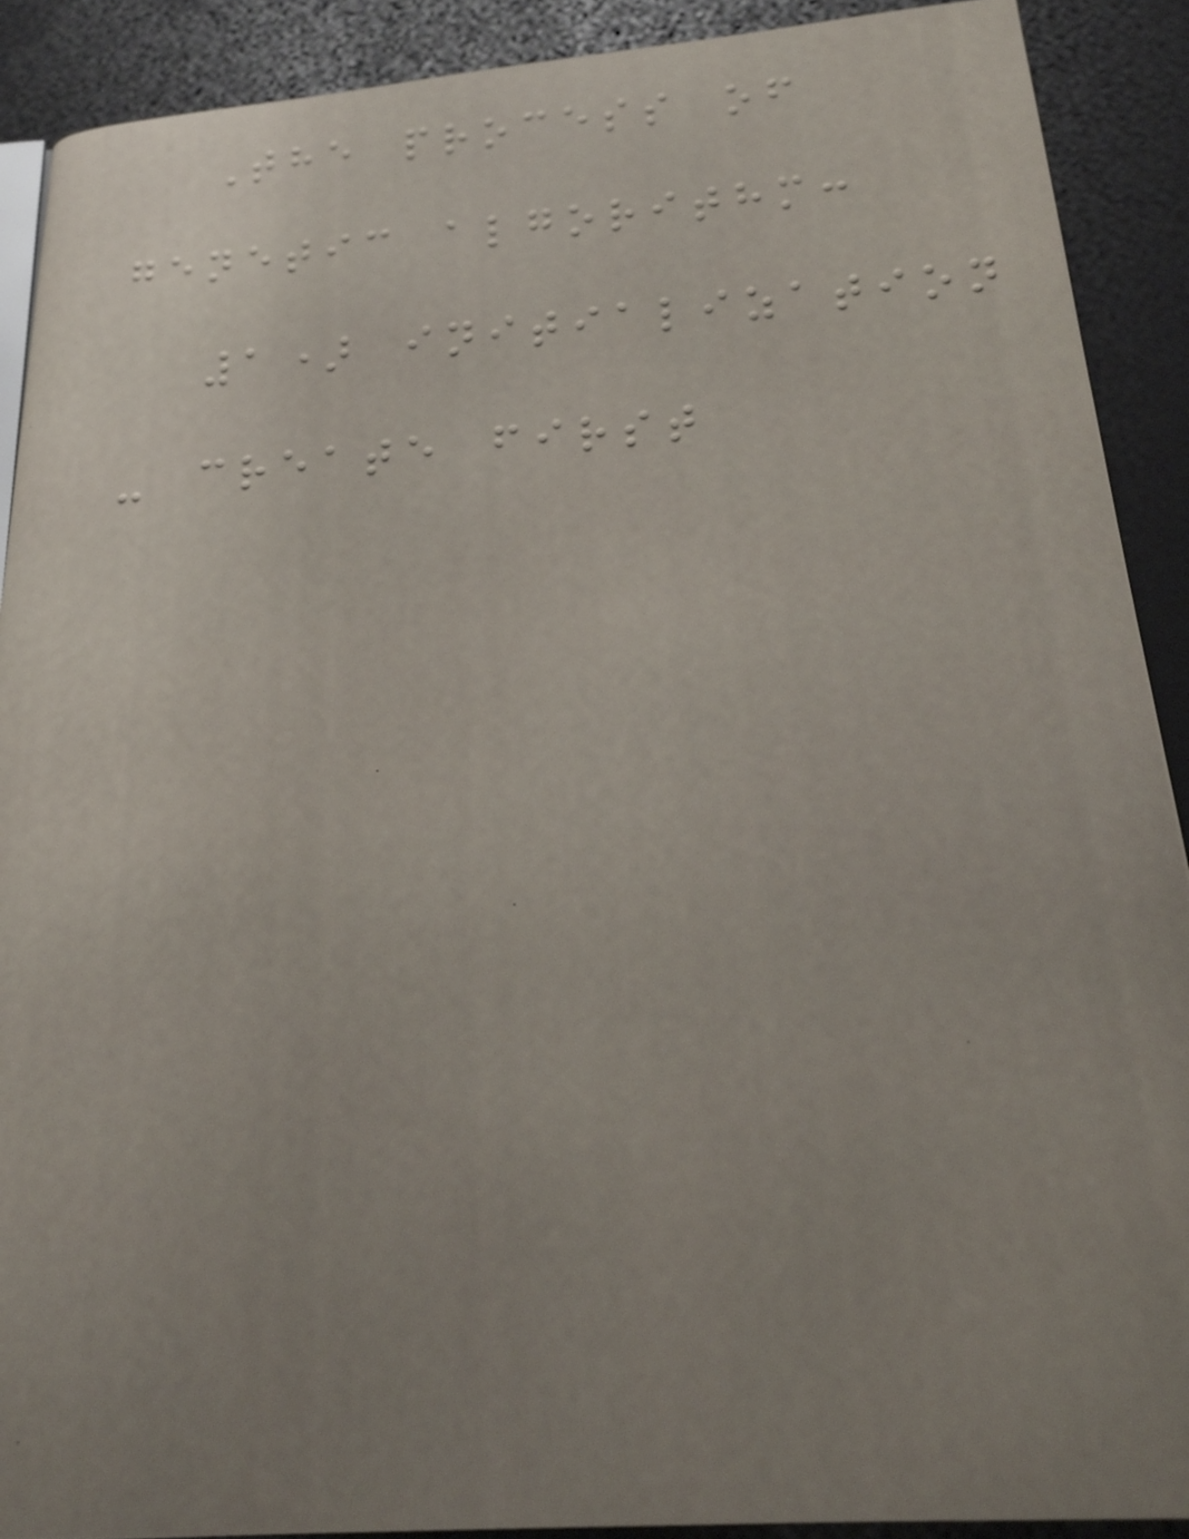The process of
genetic algorithm:
1) initialization
- create first
